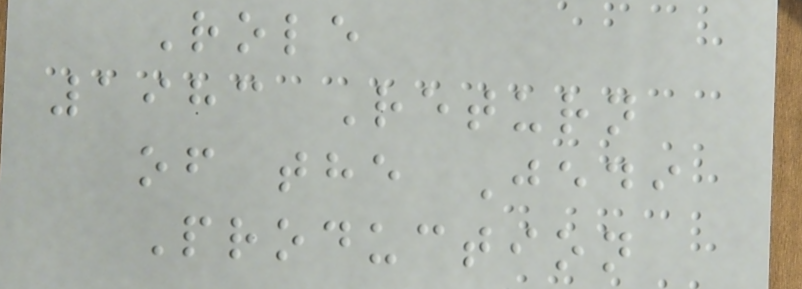Role
1983 Return
of the Jedi
Production
